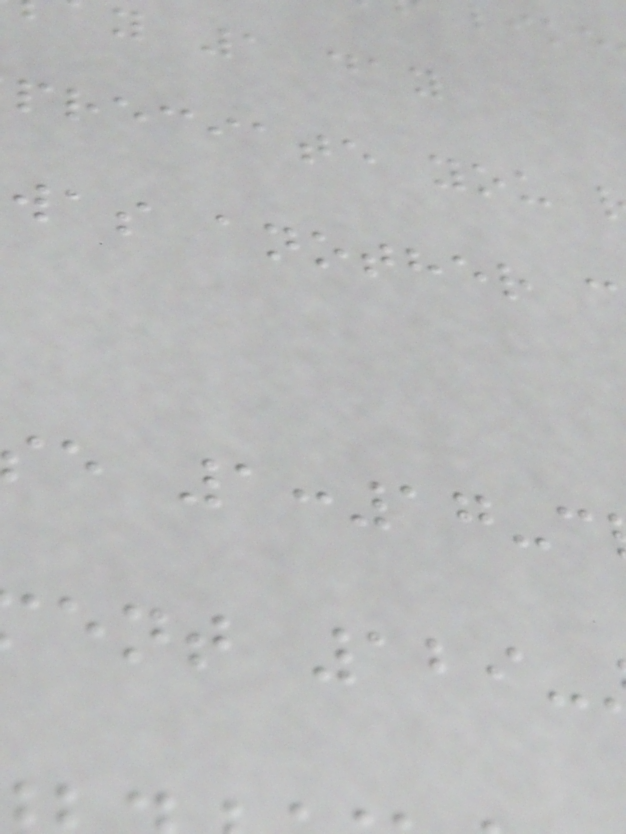y 1 day
preciate you
was another c
e 1:17-c
ent 129-
